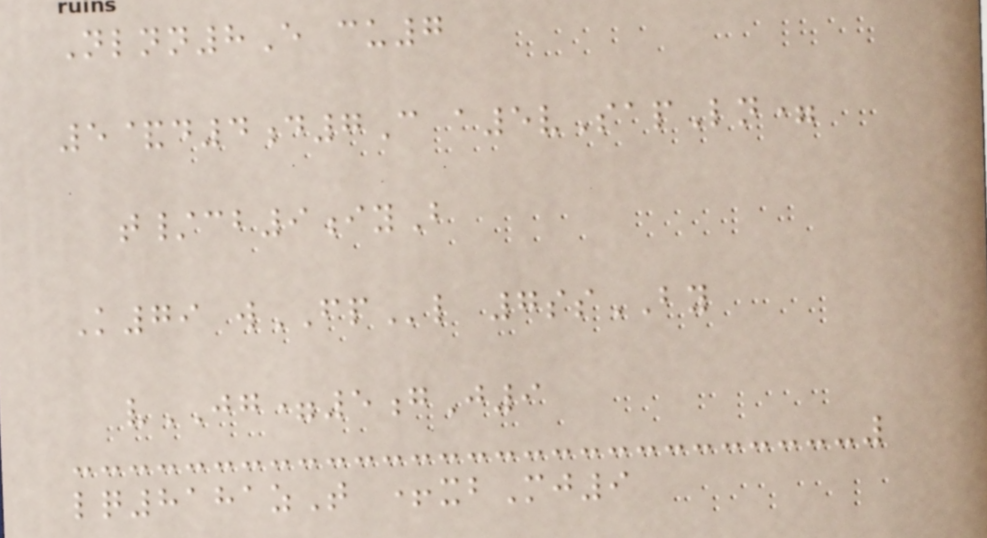Nlnn8E cu7
5&d4d7C a5vSapLn=
t/cb9iyB
K79 wFPl 7ssBY
vJG=5gJ9
lq8181zT +xbMj9
